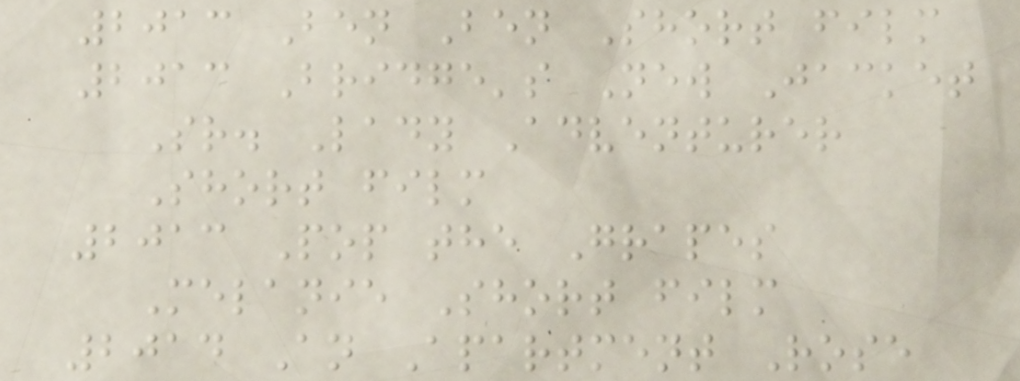2013 Ben Ben Short film
2013 Bridge's New Jacket
Sr. Lady Adventurer
Short film
2013 Pop the Grapes
Melanie Short film
2014 An Apartment Rose
